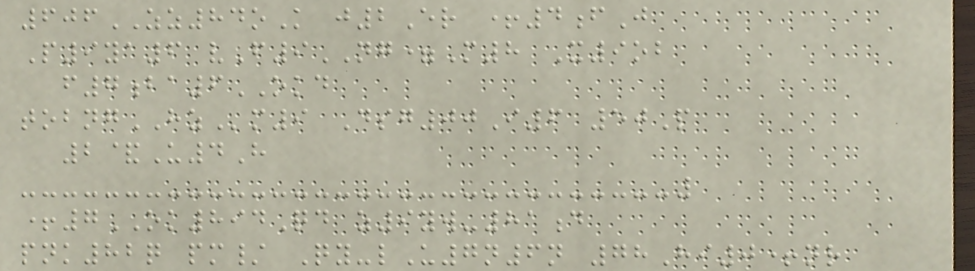606ZZ84oK j2Er +4fJ
P9ya6 vF9NG=M8 X9ob
f7ba6OKD
tobngHZm9 Dsg00I6 50P
2&U4H
+7OK894Qd z9yw-81d
pnk82q pm/ Qy-lU7n6n 78Hi0+nr
